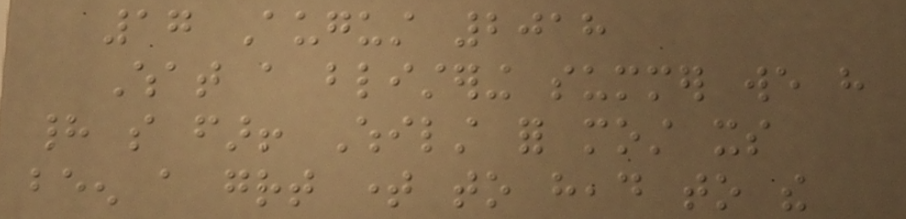17 August 2018
What a blistering summer we have
had so far! Whilst for most its
been a great time to head to the
